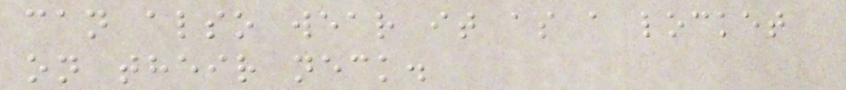can also wear it as a locket
on their neck.
